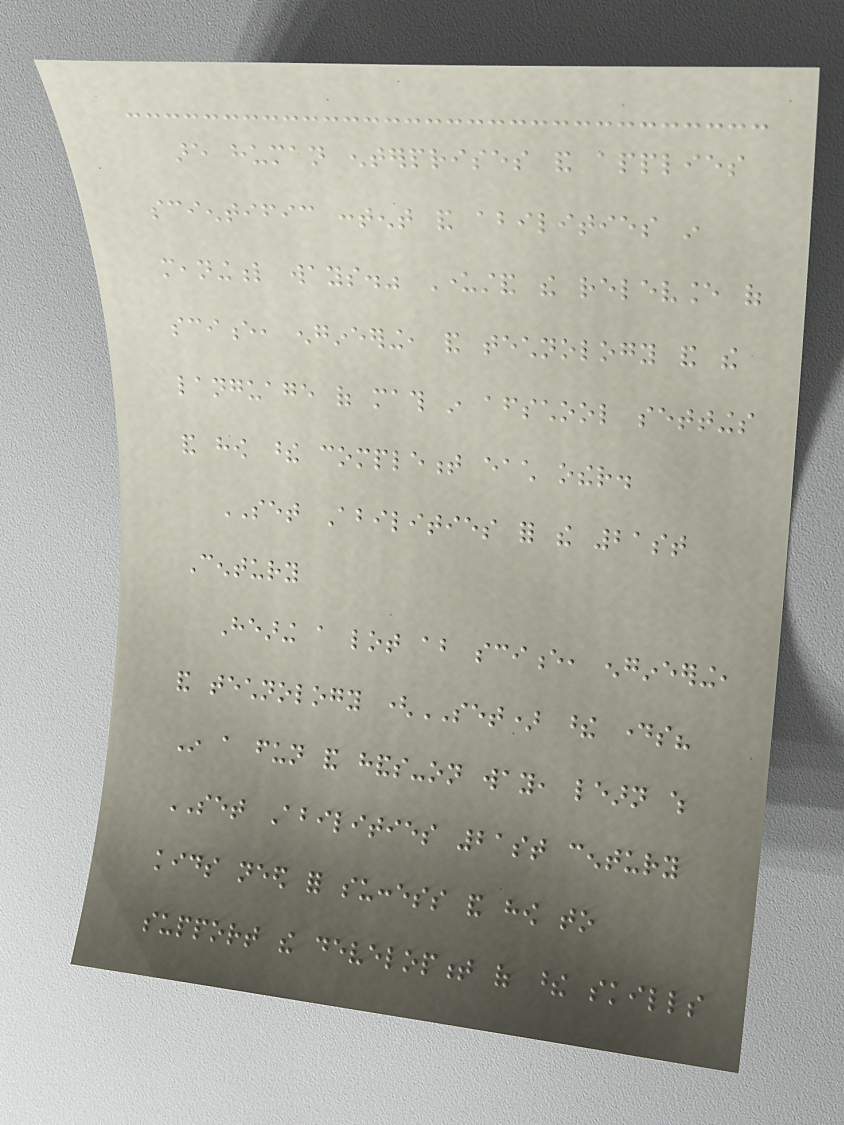are human enterprises and applies
scientific content and abilities in
meaningful ways." Understand the relevance of
science, engineering, and technology and the
language of math in afterschool settings
and how these complement each other.
SET Abilities for the 21st
Century
Hearing a lot about science, engineering,
and technology (SET) these days?
In a fun and hands-on way, learn which
SET Abilities 21st century
kids need for success and how to
support the development of these skills
